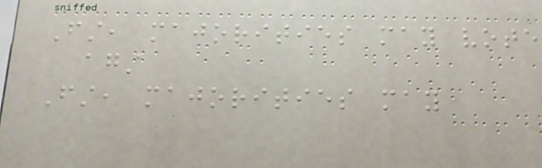First, majorities may vote
against
First, majorities may
